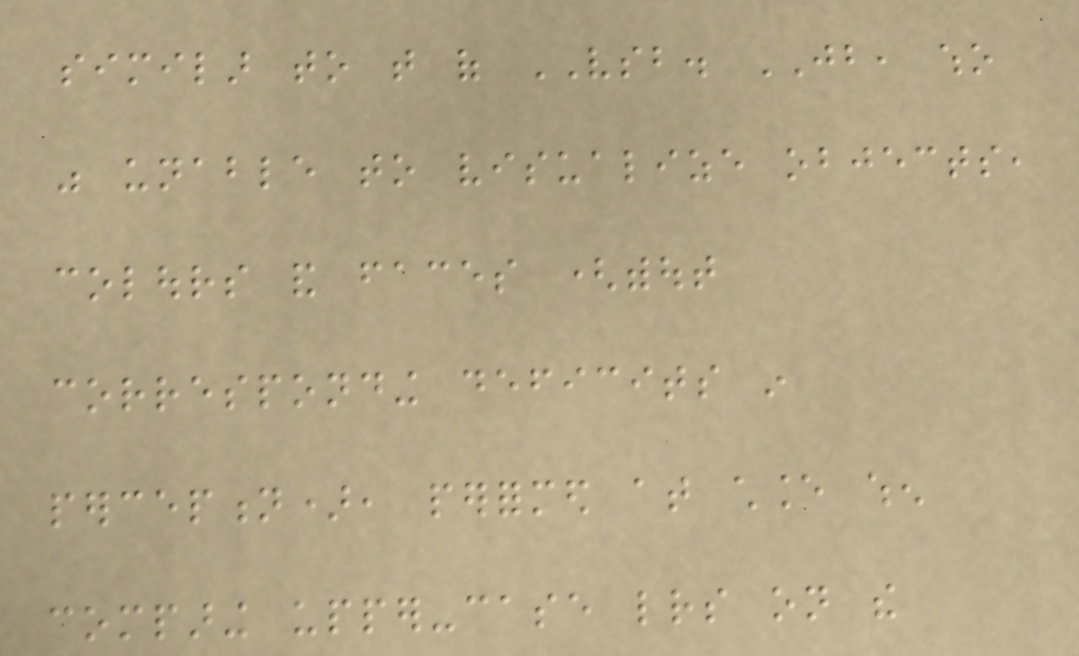similar to that of VSB. JB, who
was unable to visualize objects,
colours and faces (without
corresponding deficits in
perception), performed at chance when
comparing upper-case letters on the
